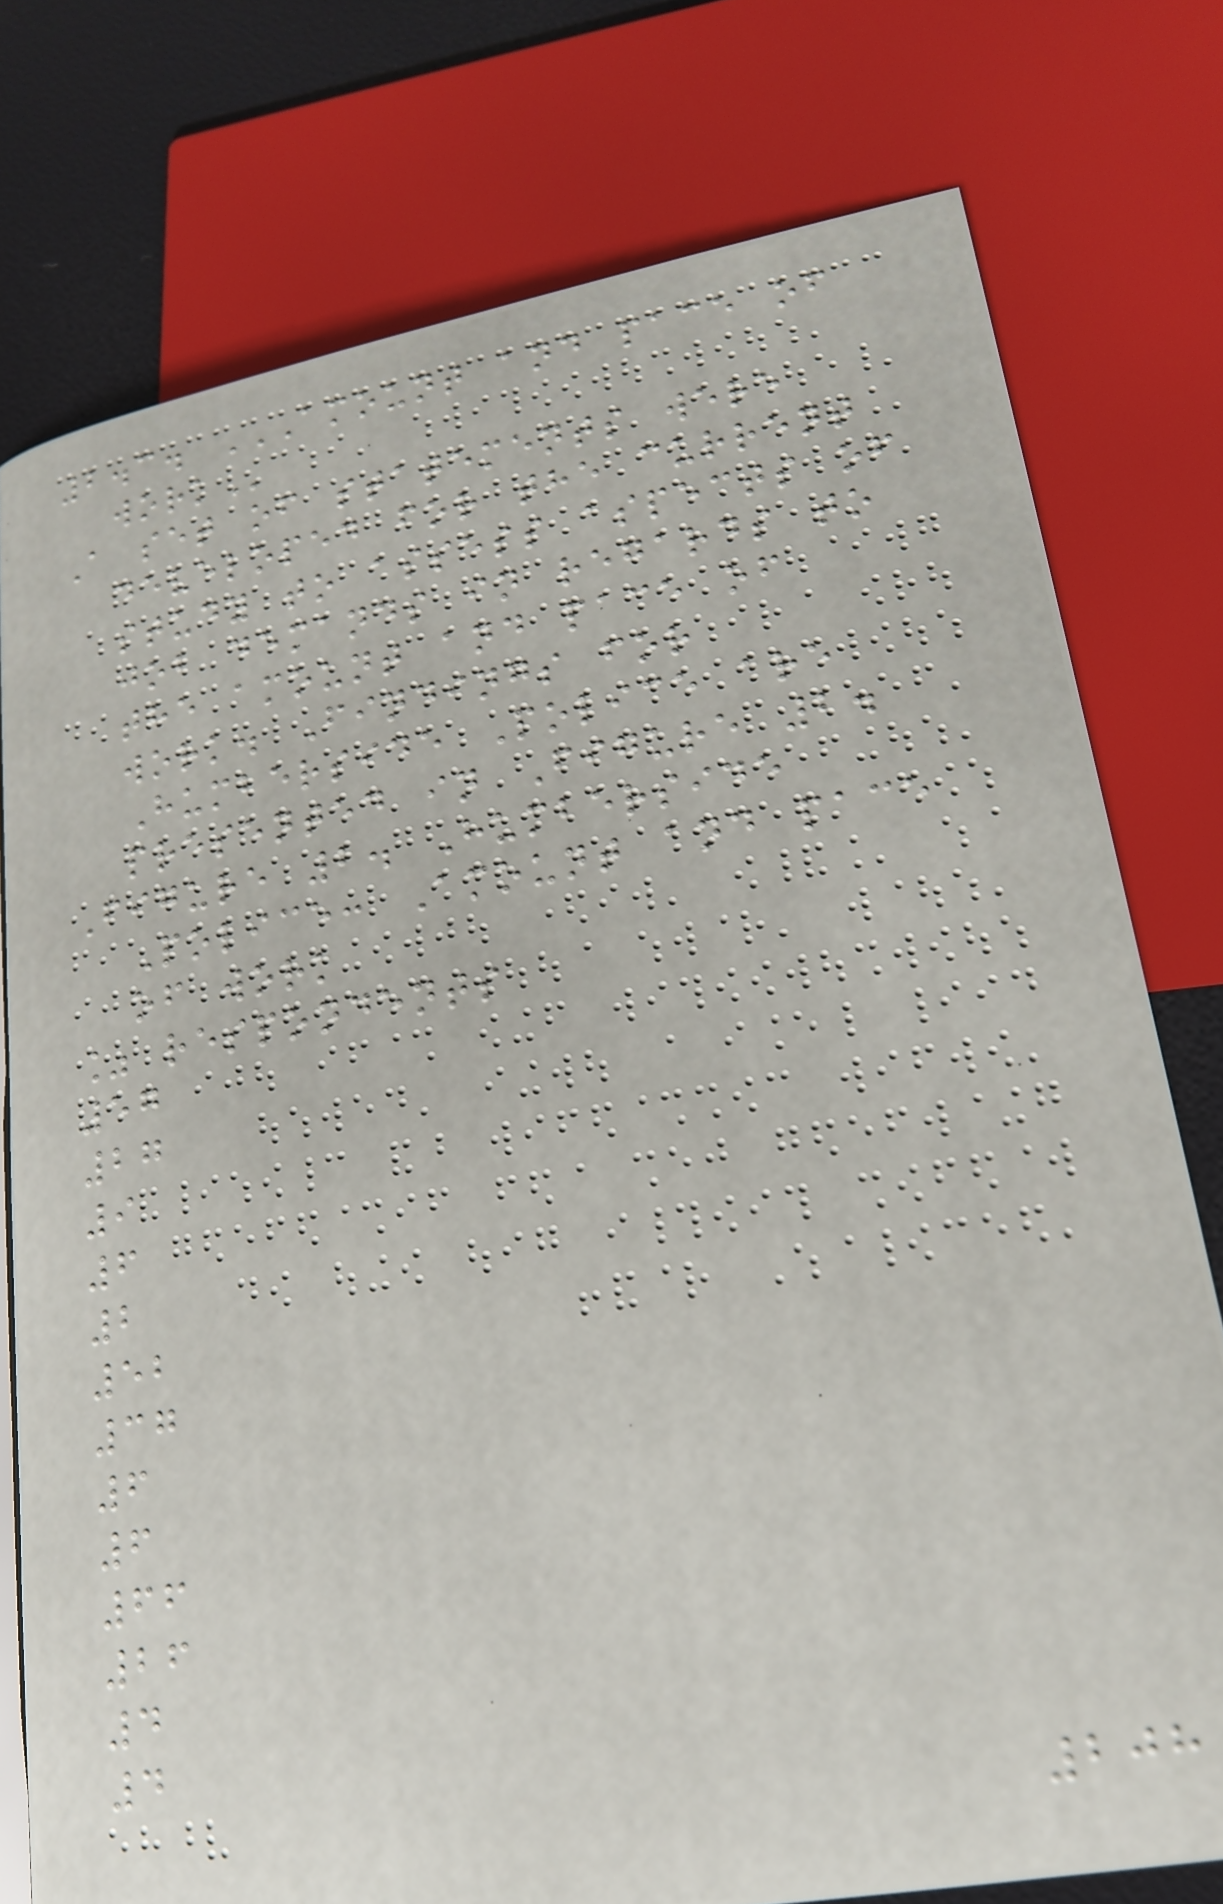2.3. AMOUNT AND PACE OF
WORK
A set of statements were
developed for the current
study to assess aspects of
job demands in regards to
the amount and pace of
work. Findings for
Humberside Police are
presented in Figure 2.
Figure 2. Humberside
Police: Amount and pace
of work
% respondents
57
27
9
6
2
52
37
6
6
66
26
4
4
208
